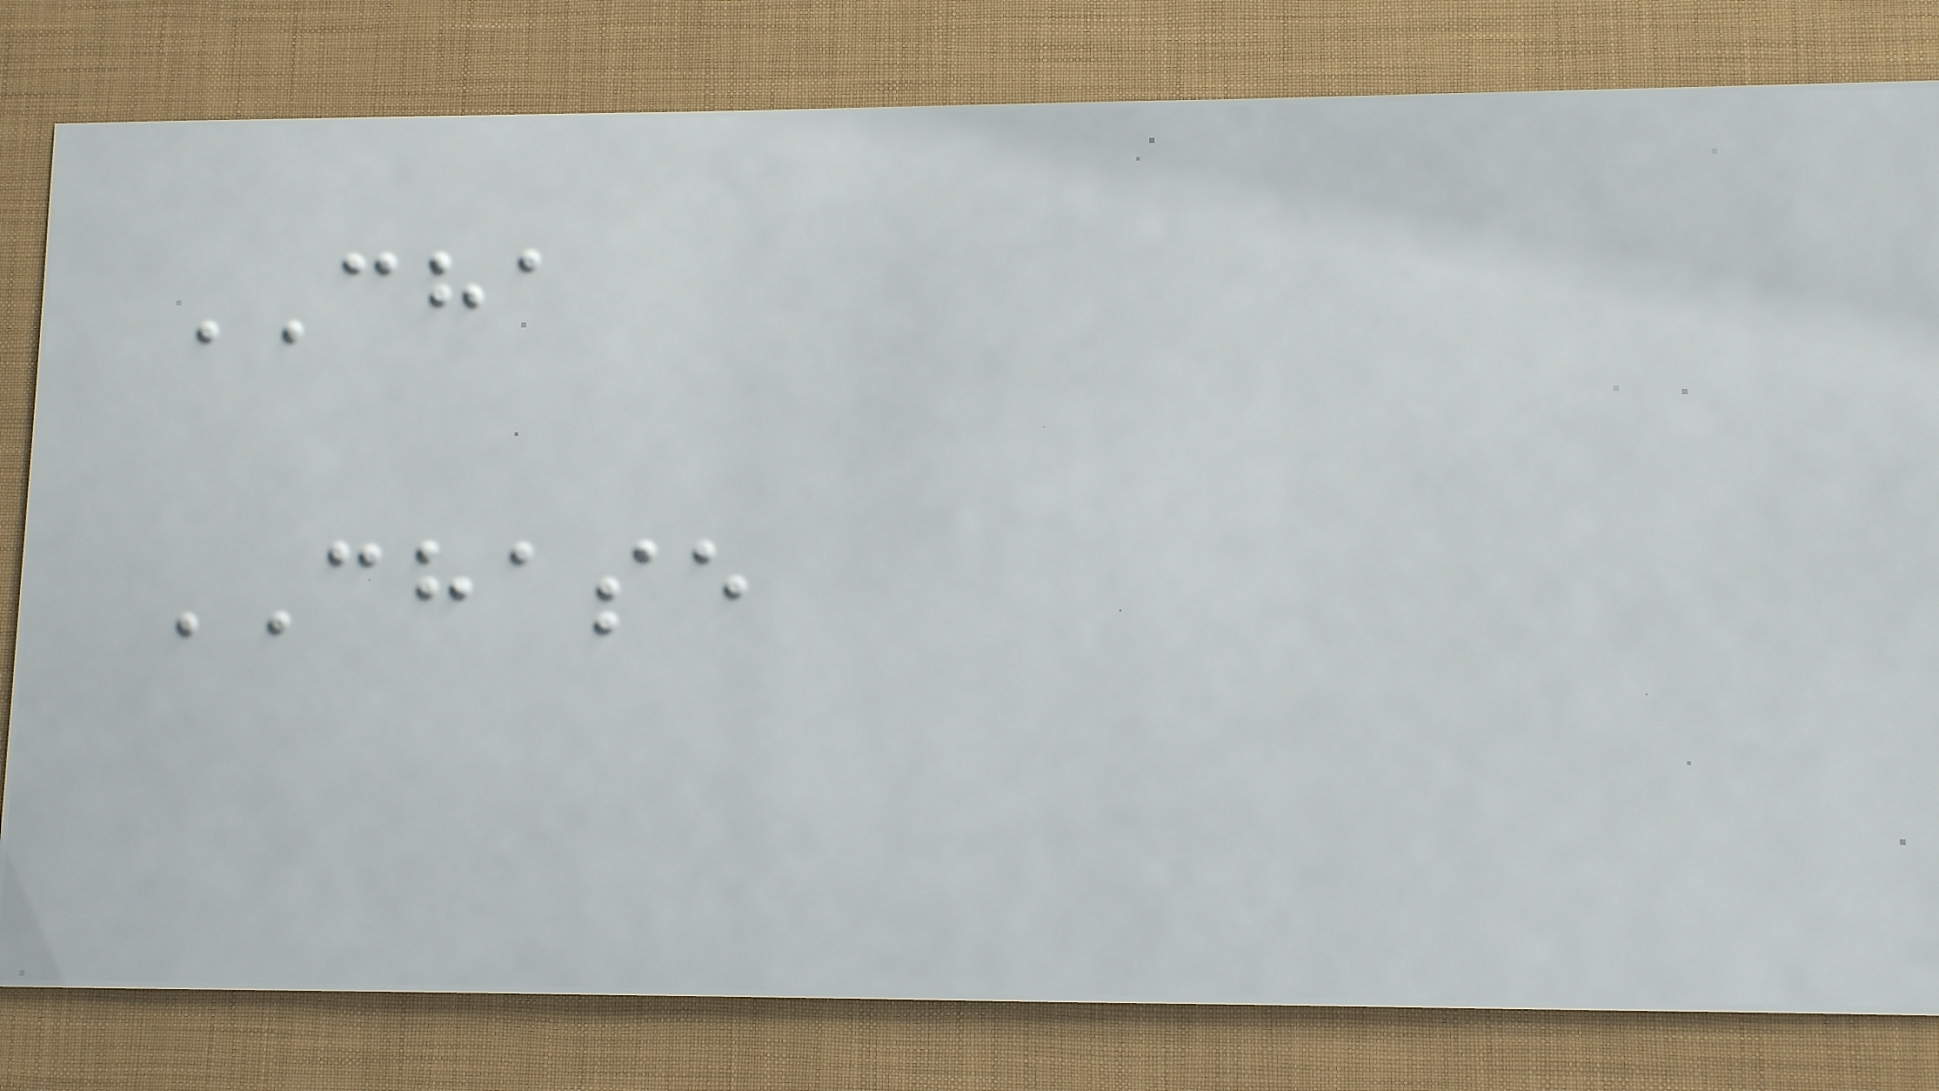CHA
CHASE
